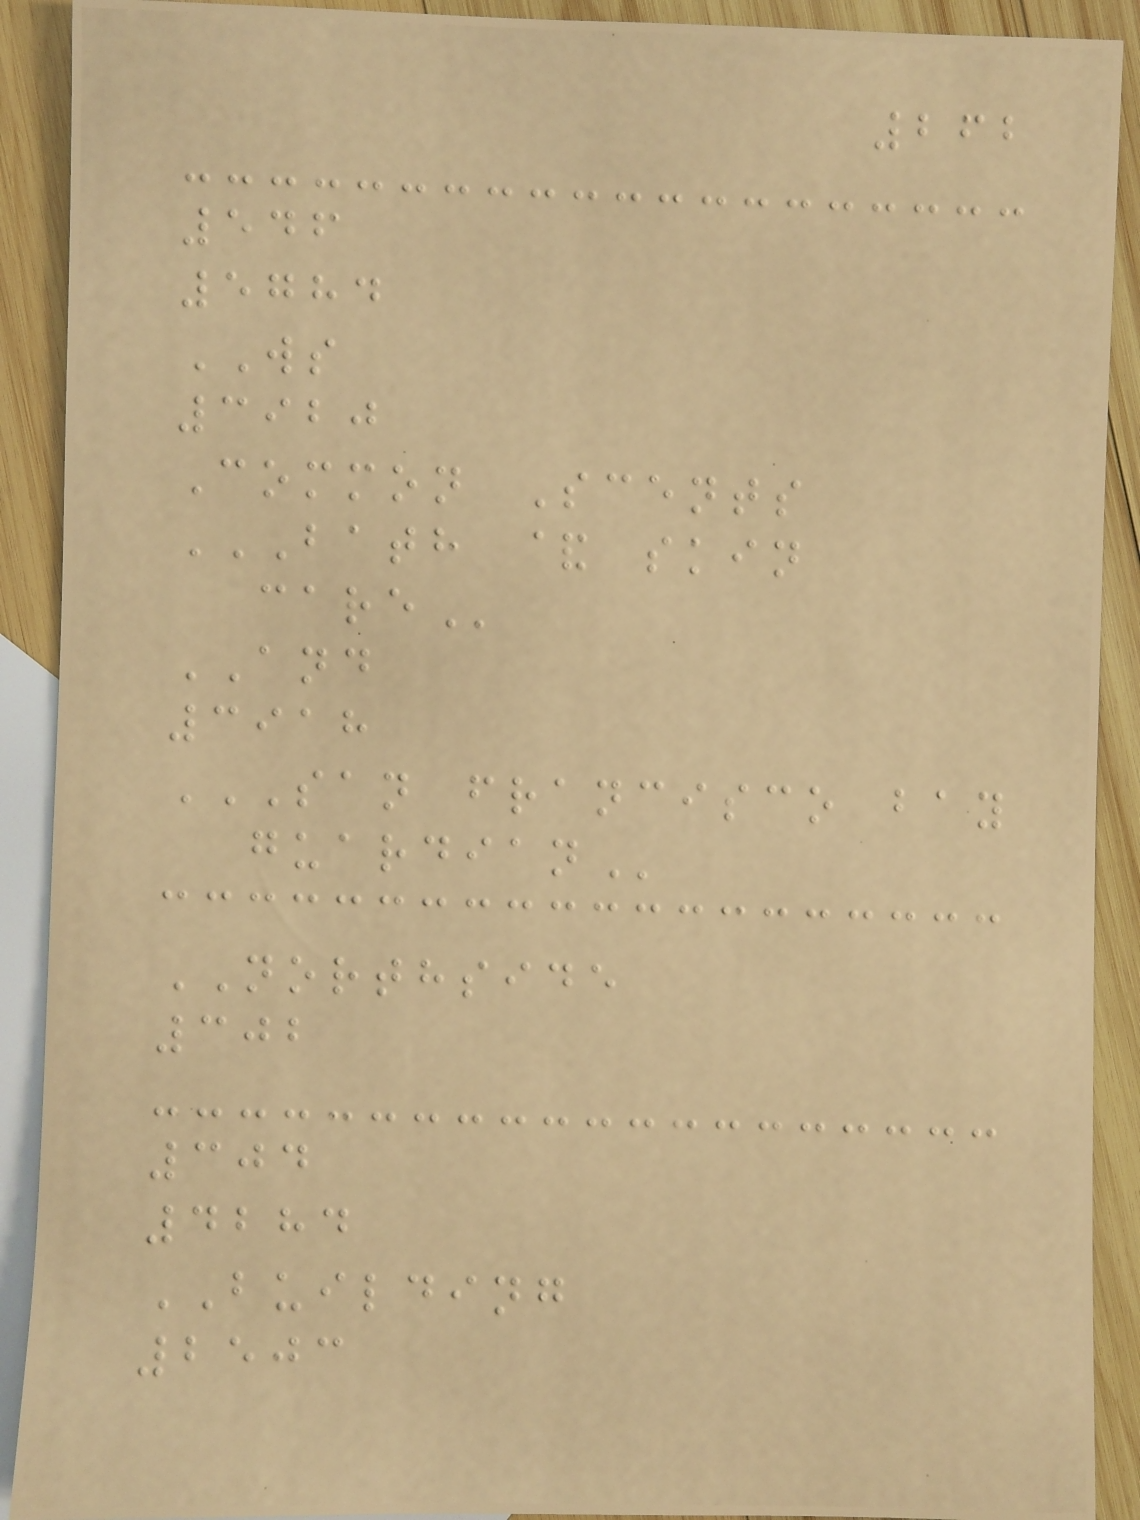262
546
5784
WS
3920
Common Scents
BATH & SKIN
CARE
AND
3918
SAN FRANCISCO BAY
GUARDIAN
NORTHSIDE
302
304
4284
BUILDING
2503
